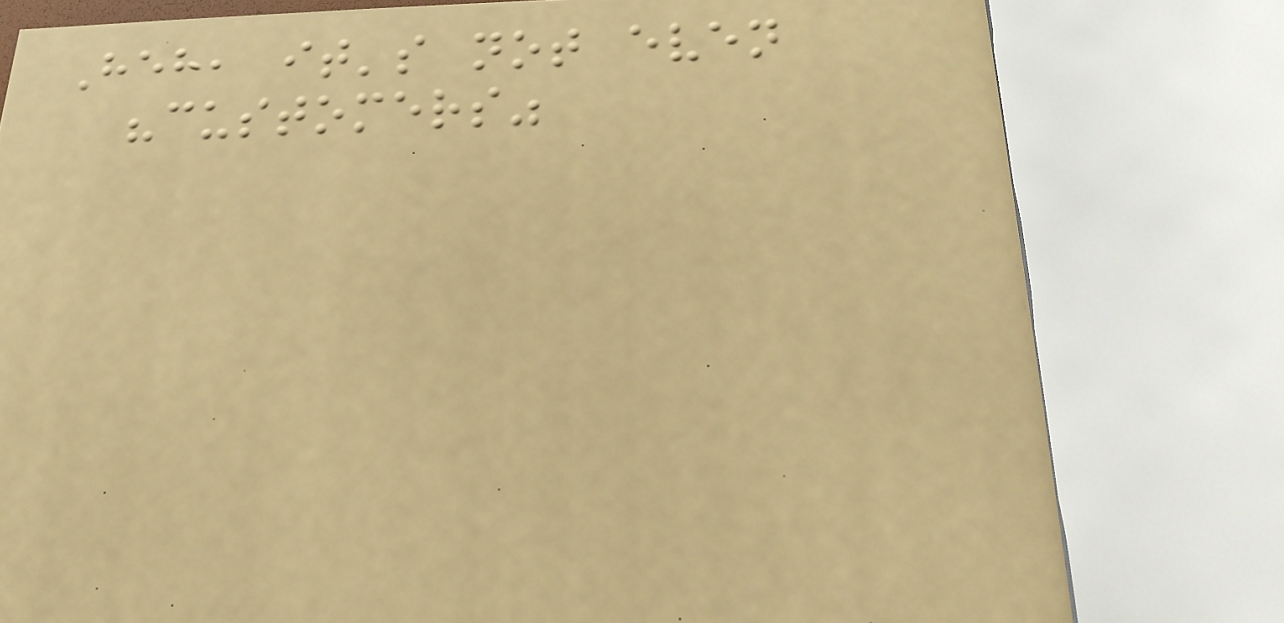Heh, it's not even
"customers"
